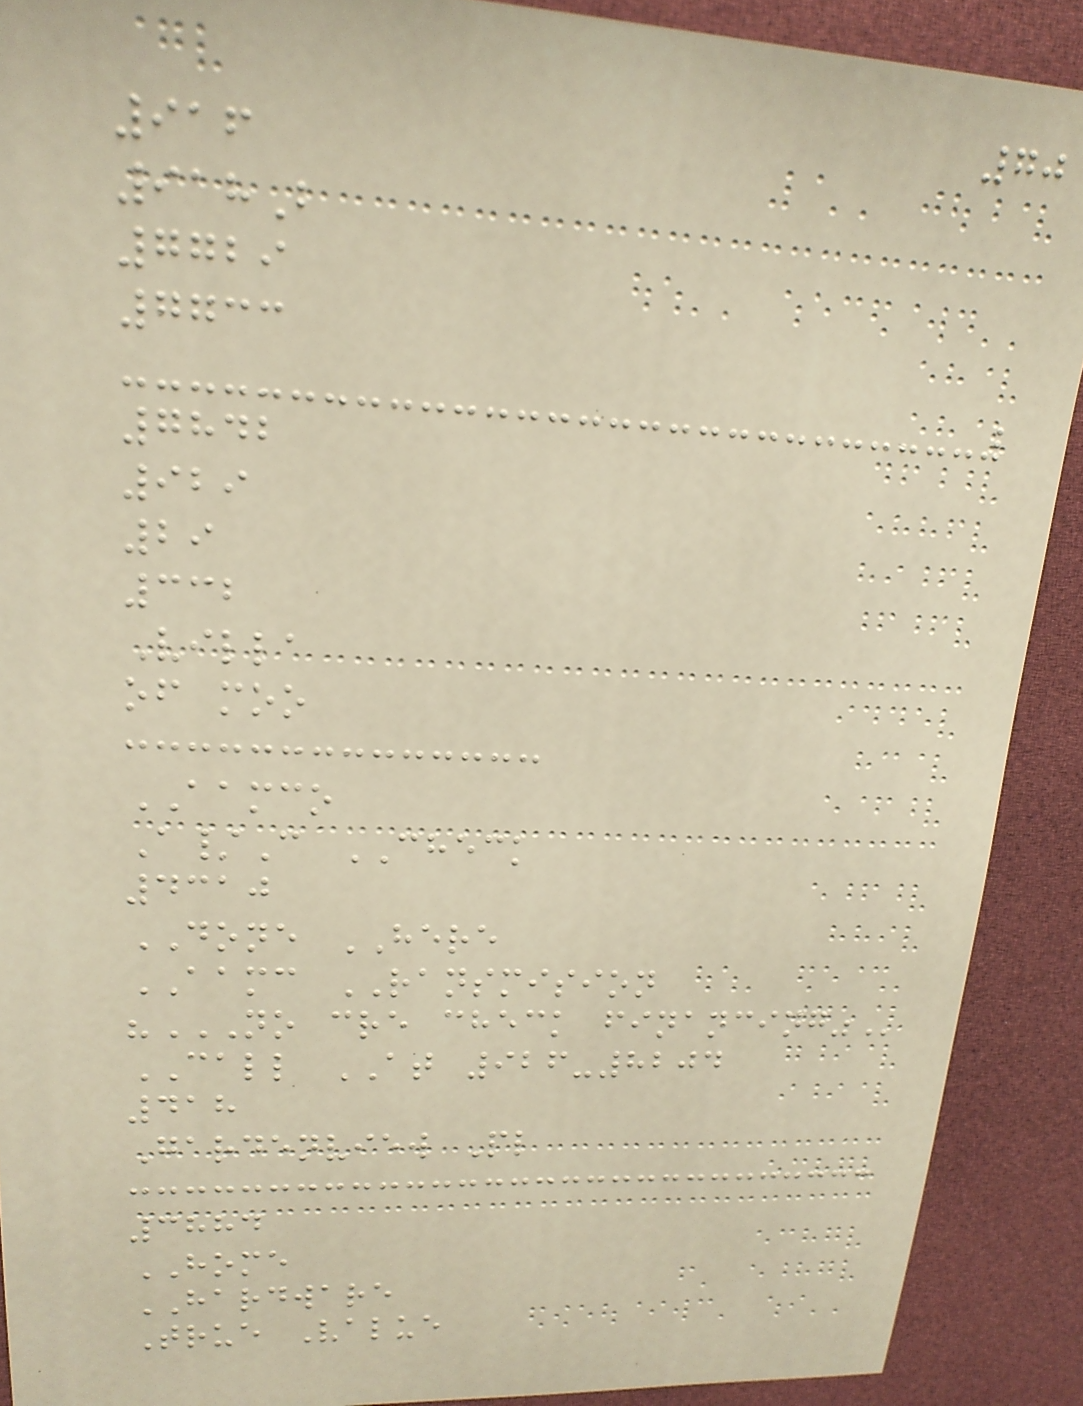70
916
918B
7729
7733
7842
929
29
332
Villa
of moo
AAMCO
A/C CHECK
4310
DONE HERE
AAMC RANSMISION
"NO CRE CHECK FINANCING"
CALL AT 926-8204
418
Gardenview Pl
3884
HOME
HARDWARE
True Value
